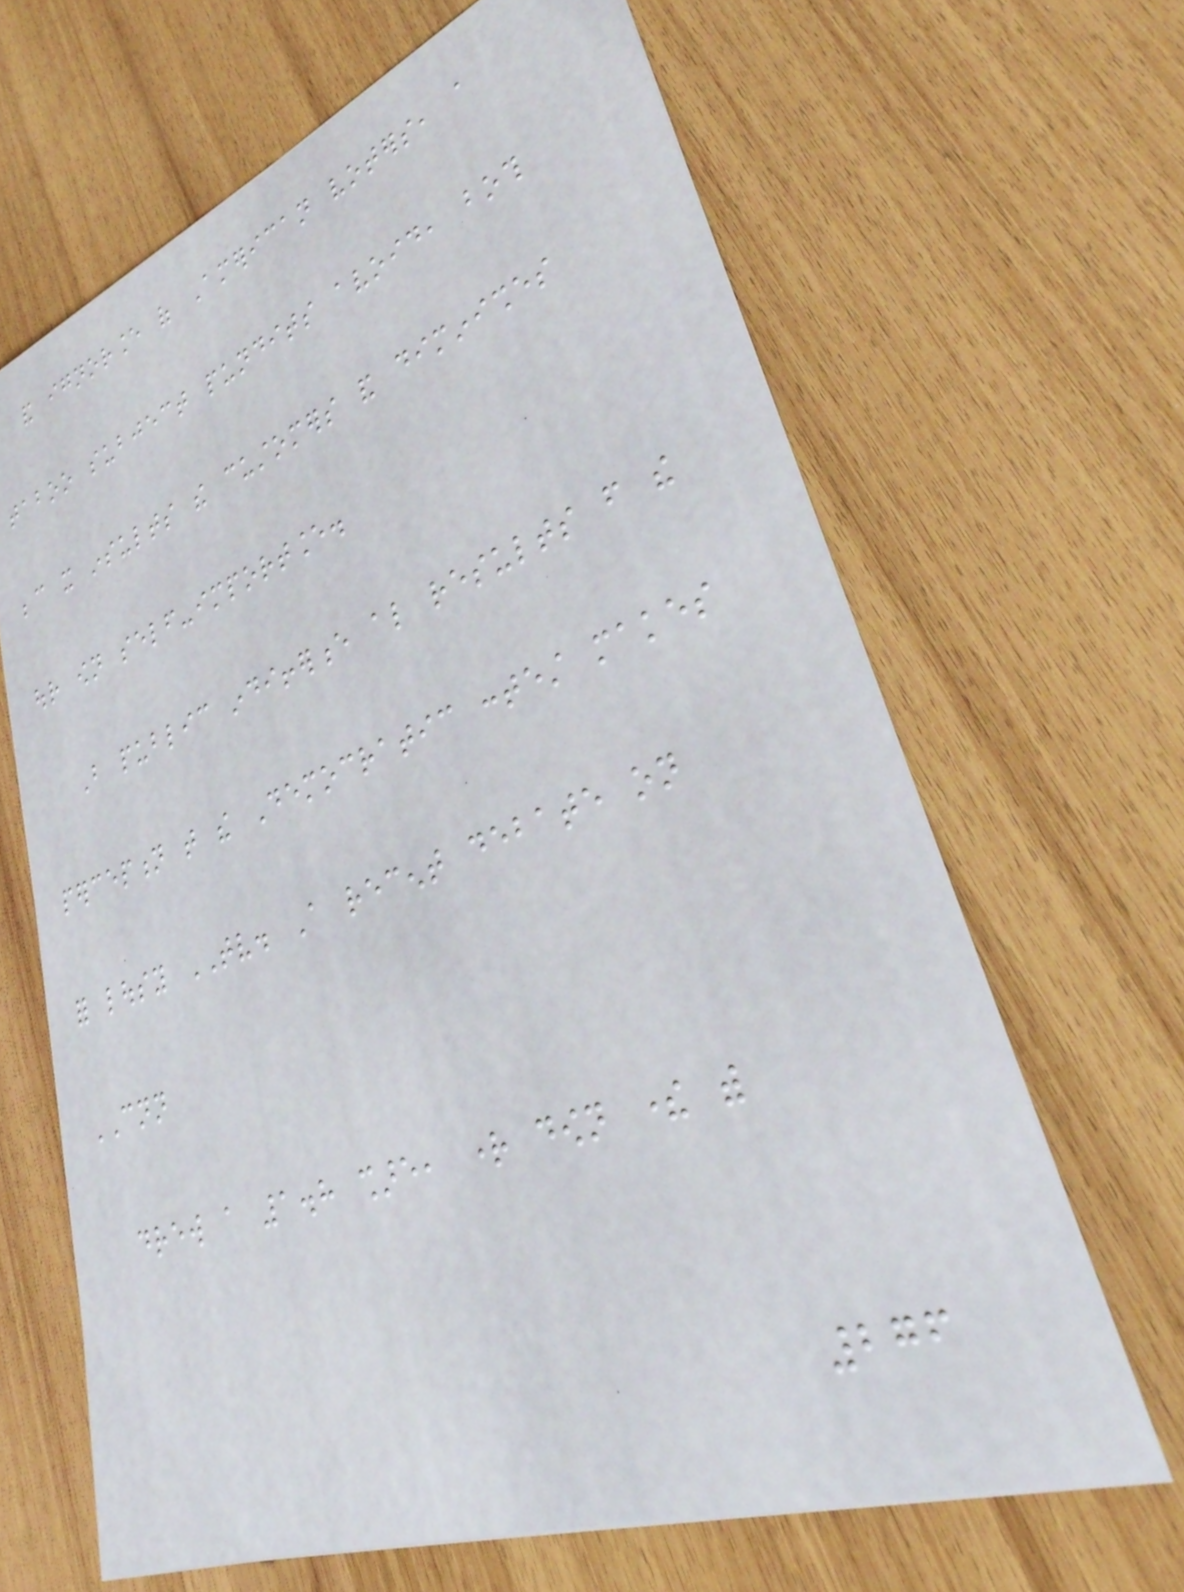and ignorance of American voters, a
taboo subject pundits avoid, both
because it insults the customers and diminishes
our own self-importance.
But public indifference also results from the
perception that the Democratic contest makes
for lousy TV. A recent debate on
CNN
drew a 1.8 share, right down there with
276
